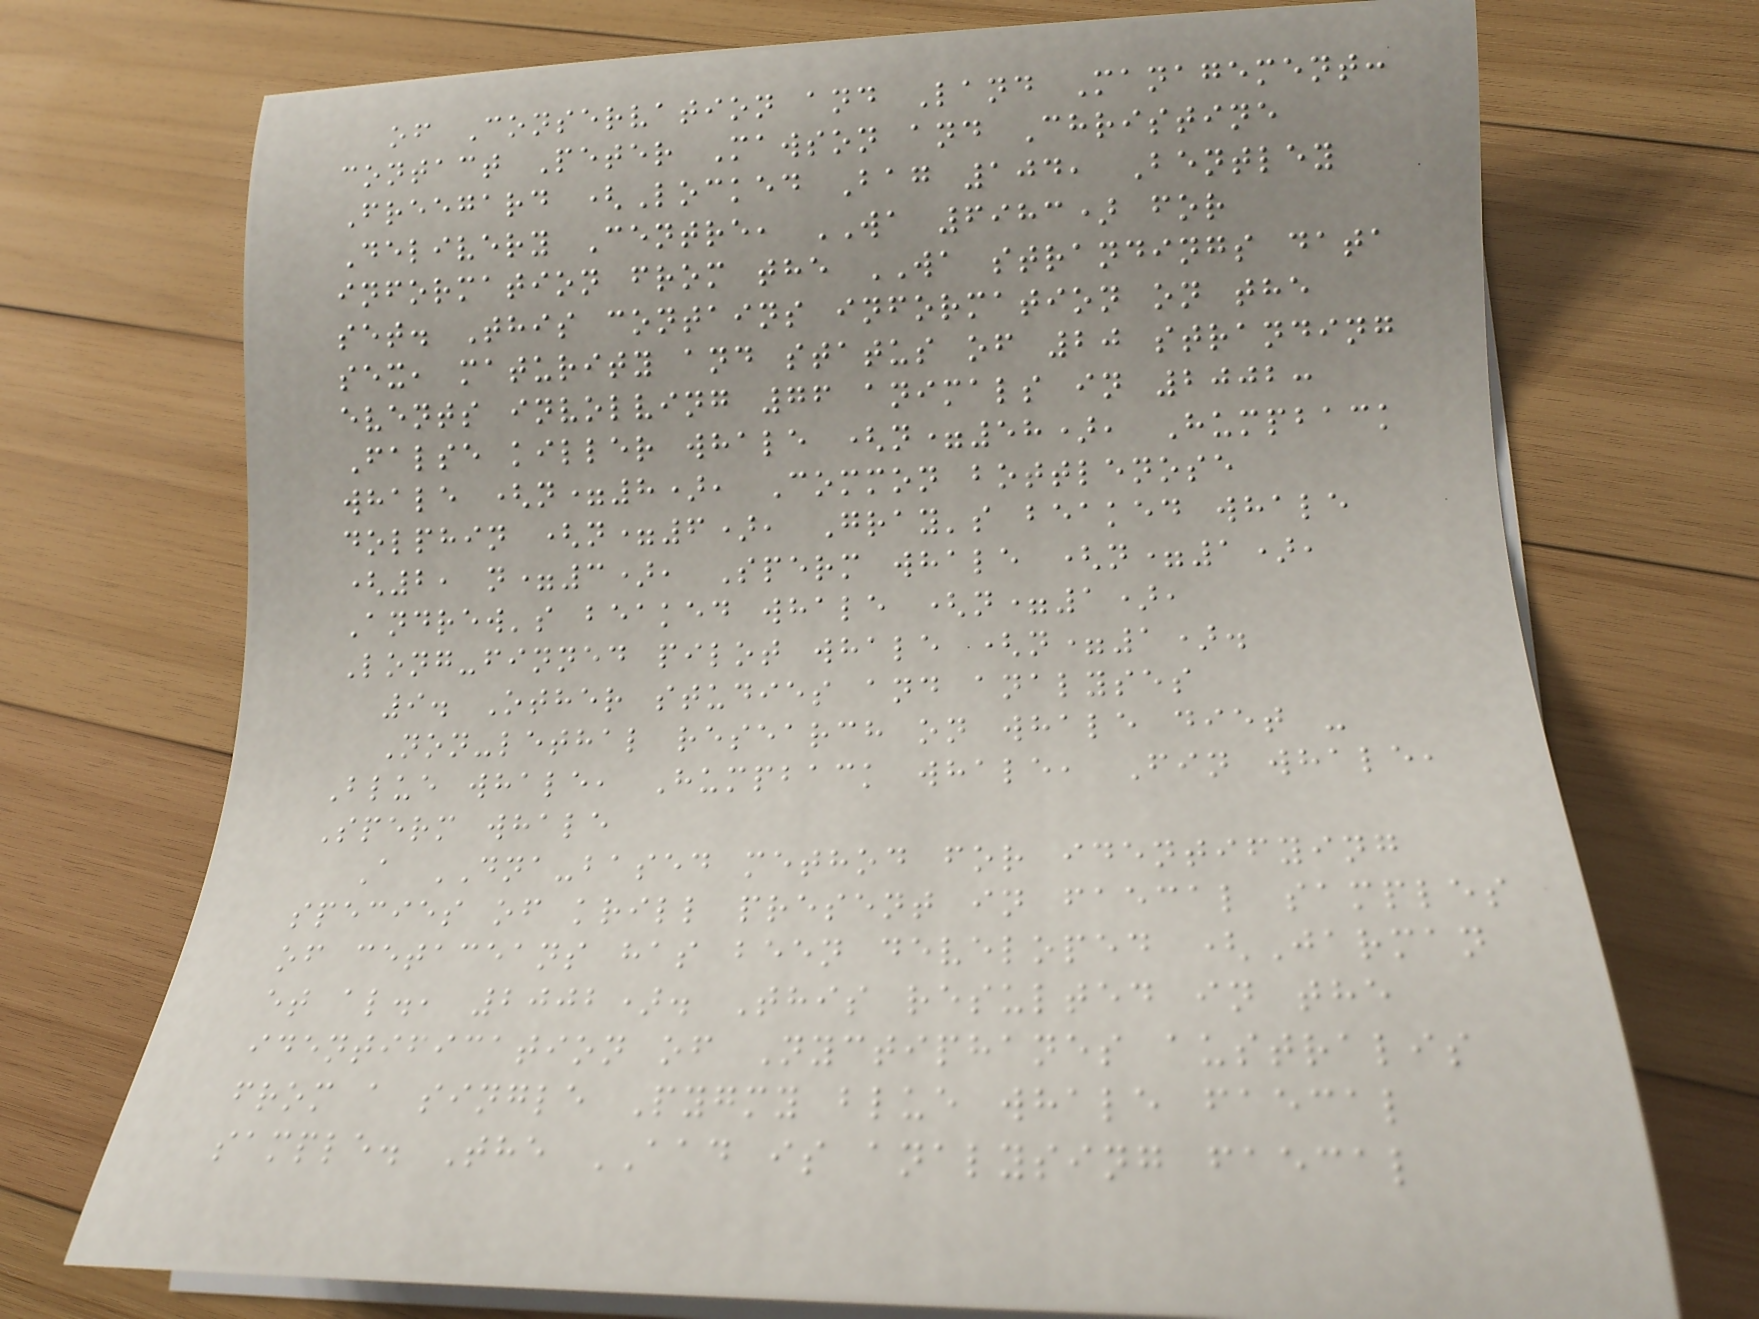of Conservation and Land Management:
contact Peter Mawson and Christine
Freegard (Locked Bag 104, Bentley
Delivery Centre, WA 6983) for
information from the WA strandings data
set. This contains information on the
sex, maturity and status of 20 stranding
events involving 76 animals in 2002:
False killer whale (n=58), Humpback
whale (n=8), Common bottlenose
dolphin (n=6), Gray's beaked whale
(2, n=3), Sperm whale (n=1),
Andrew's beaked whale (n=1),
Long-finned pilot whale (n=1).
9. Other studies and analyses
Non-lethal research on whale diet -
Blue whale, Humpback whale, Fin whale,
Sperm whale
A DNA-based method for identifying
species of krill present in faecal samples
of cetaceans has been developed (Jarman
et al., 2002). This resulted in the
identification of Nyctiphanes australis
from a single Pygmy blue whale faecal
sample. The AAD is analysing faecal
